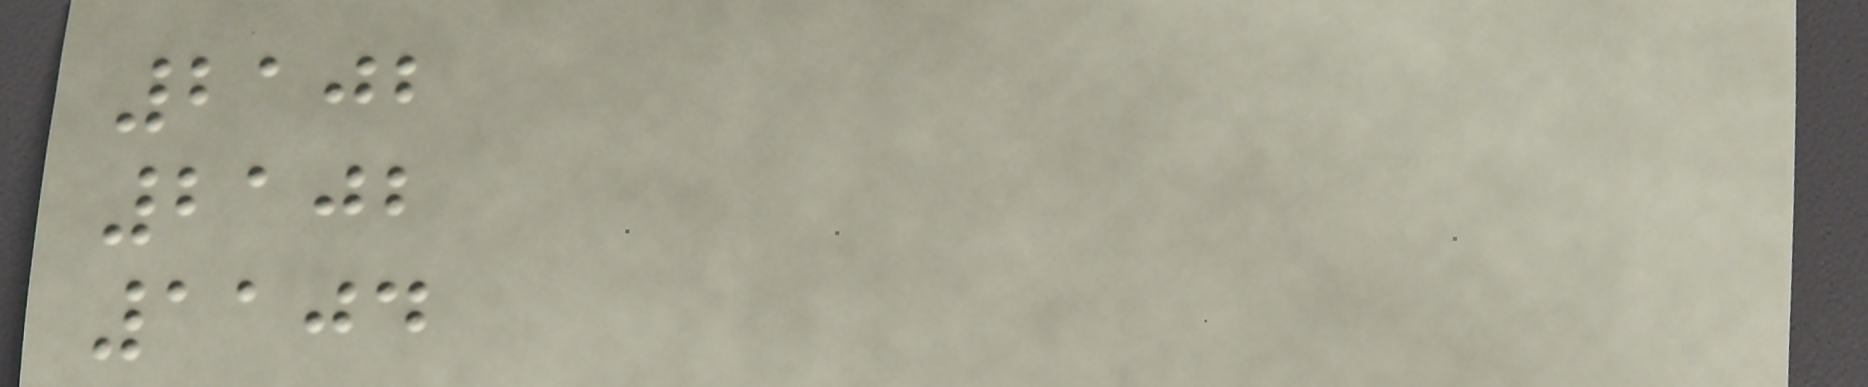2102
2102
1104
